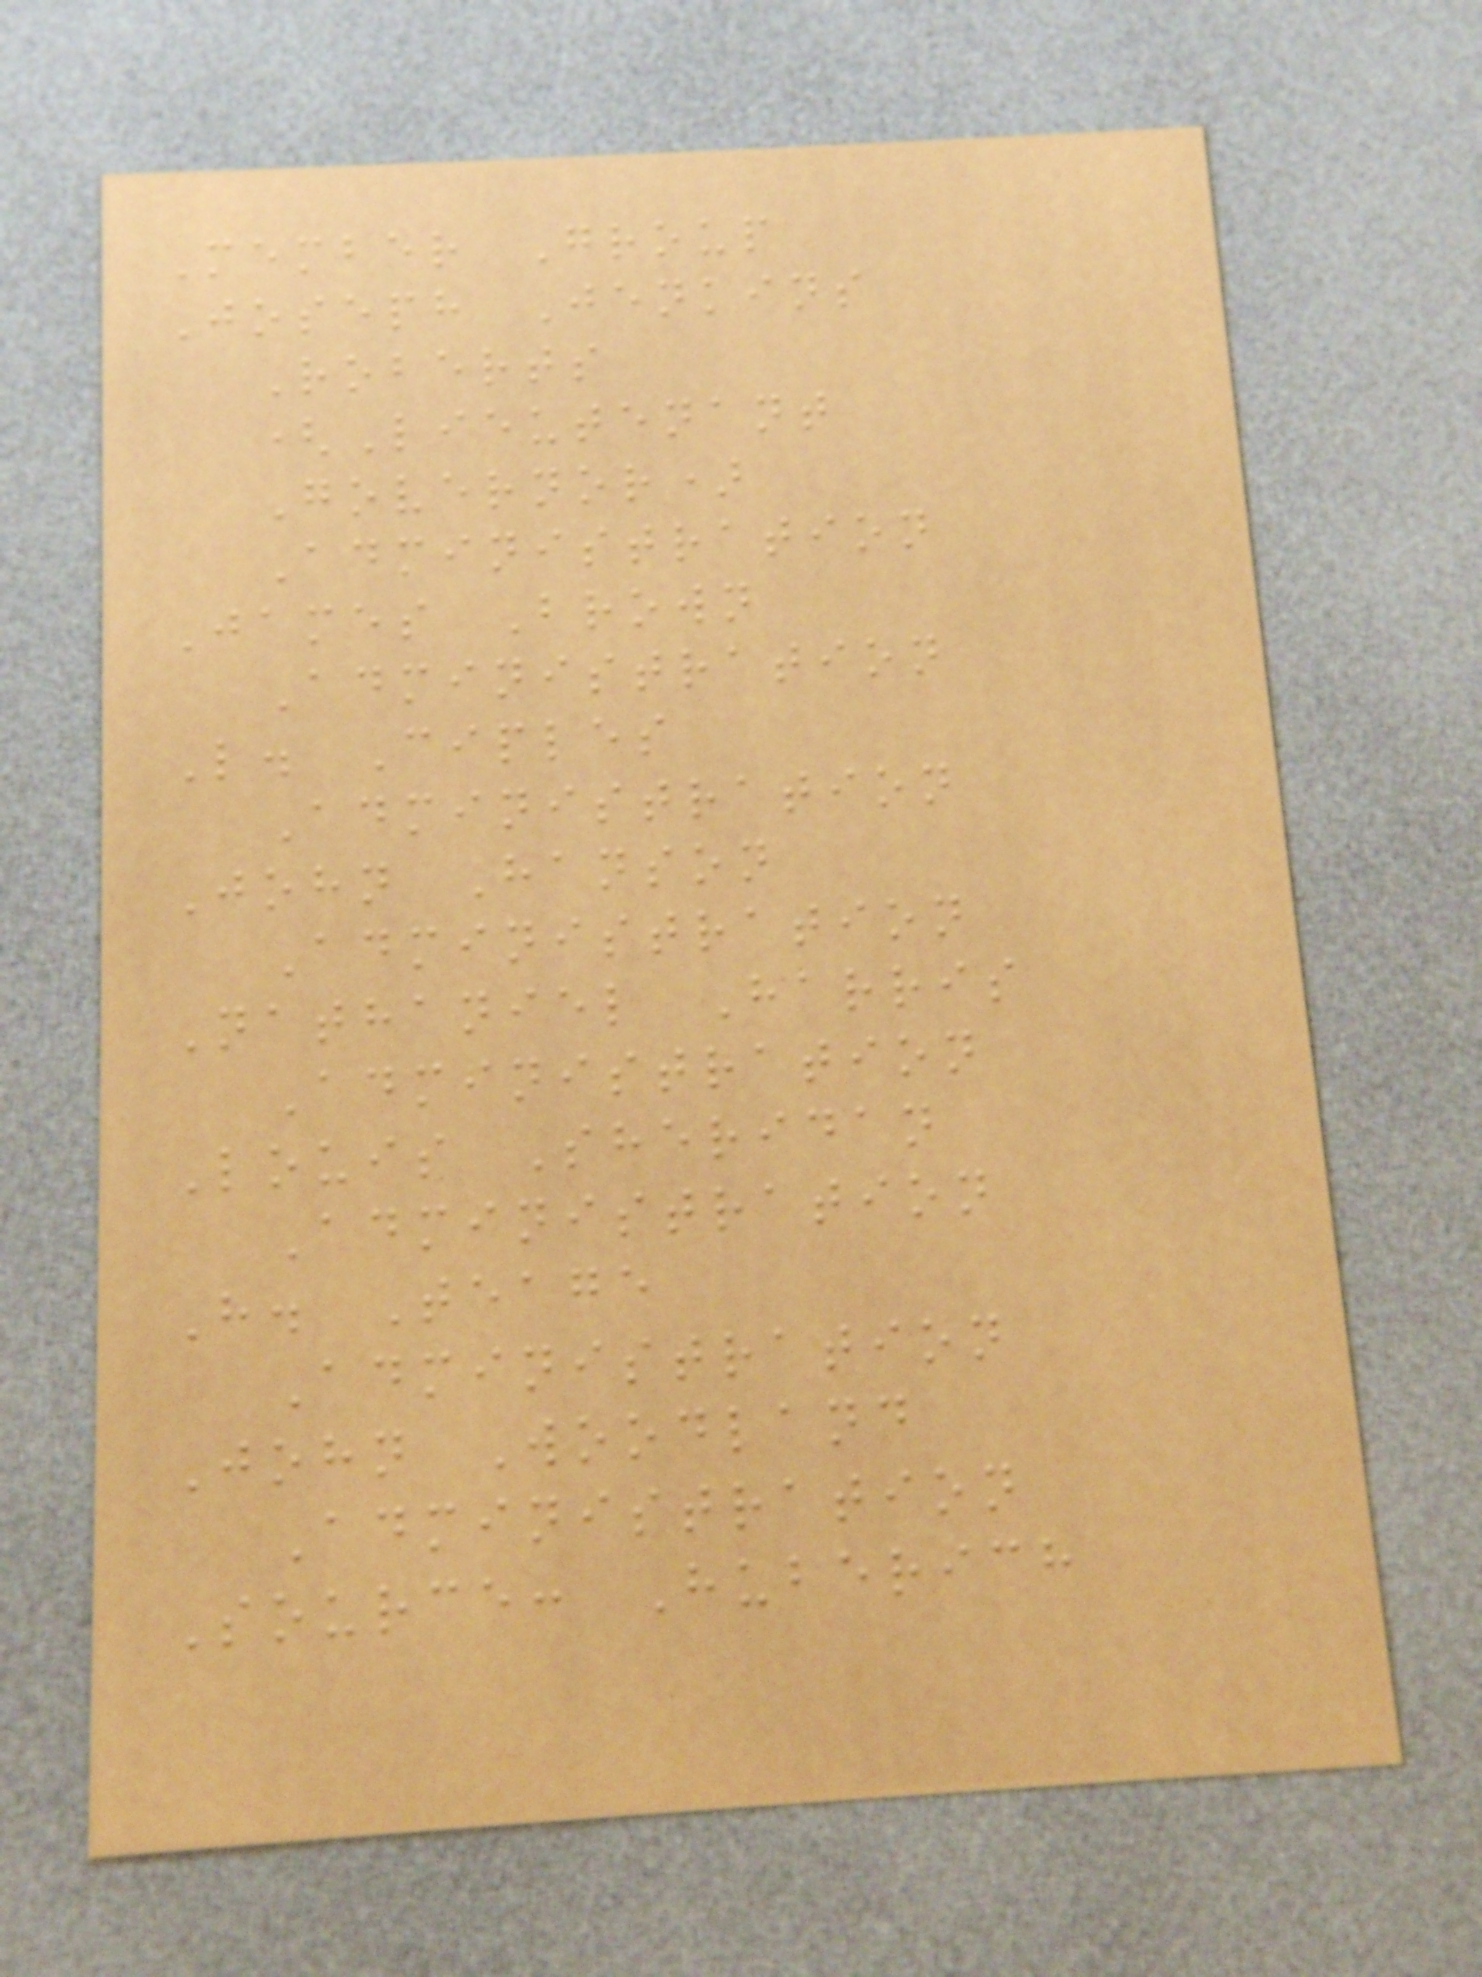Member Group
Joseph Jenkins
Roberts
(Lieutenant
Governor)
Administration
James Brown
Administration
L. Ciples
Administration
John Hanson
Administration
Nathaniel Harris
Administration
Louis Sheridan
Administration
H. Teage
Administration
John Woodland
Administration
Source: Huberich
